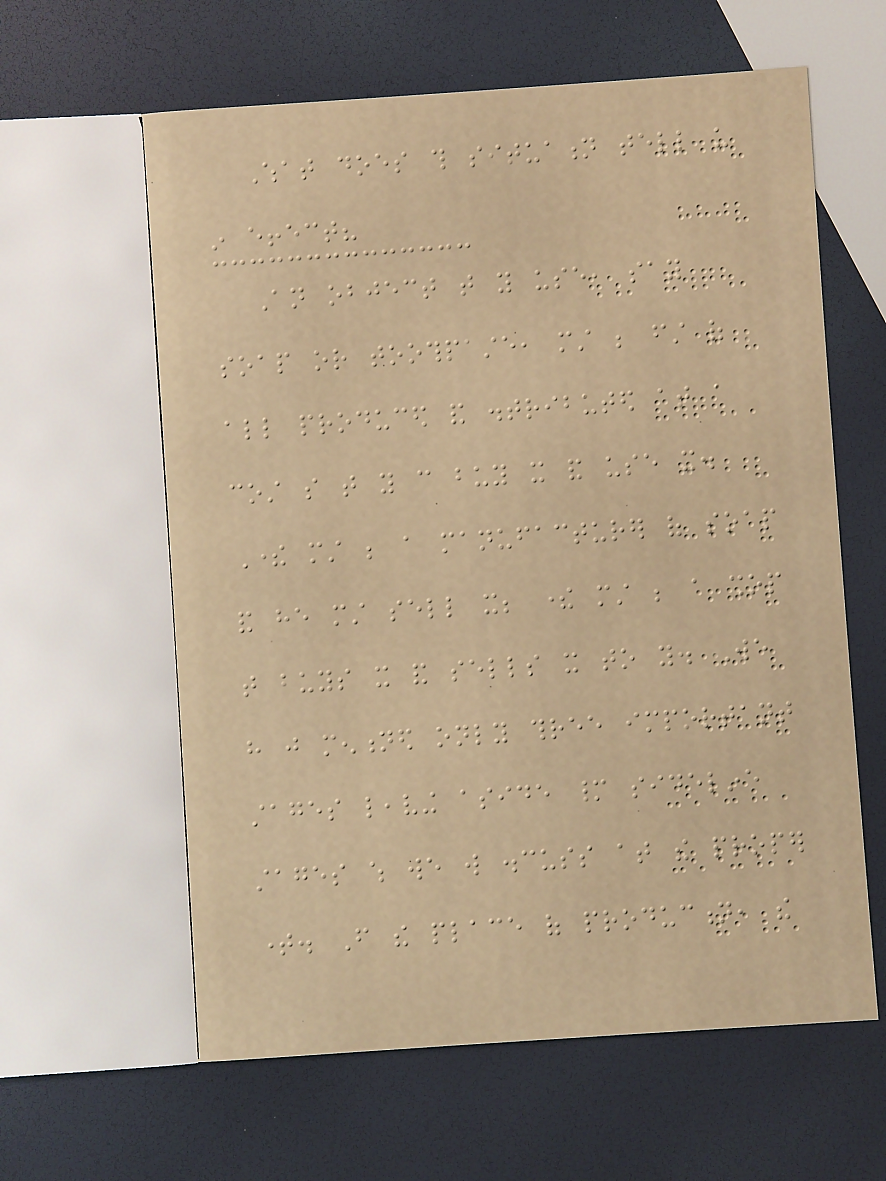What does this situation tell us
in effect?
An object that you use, say
soap or toothpaste, must be first of
all produced and distributed at a
cost so that you can buy it and use it.
There must be a manufacturer of soap
and he must sell it; there must be a shop
that buys it and sells it to you. We
have just mentioned only three important
stages leaving aside many sideline
stages which we will discuss at the proper
time. From the place of production, the
